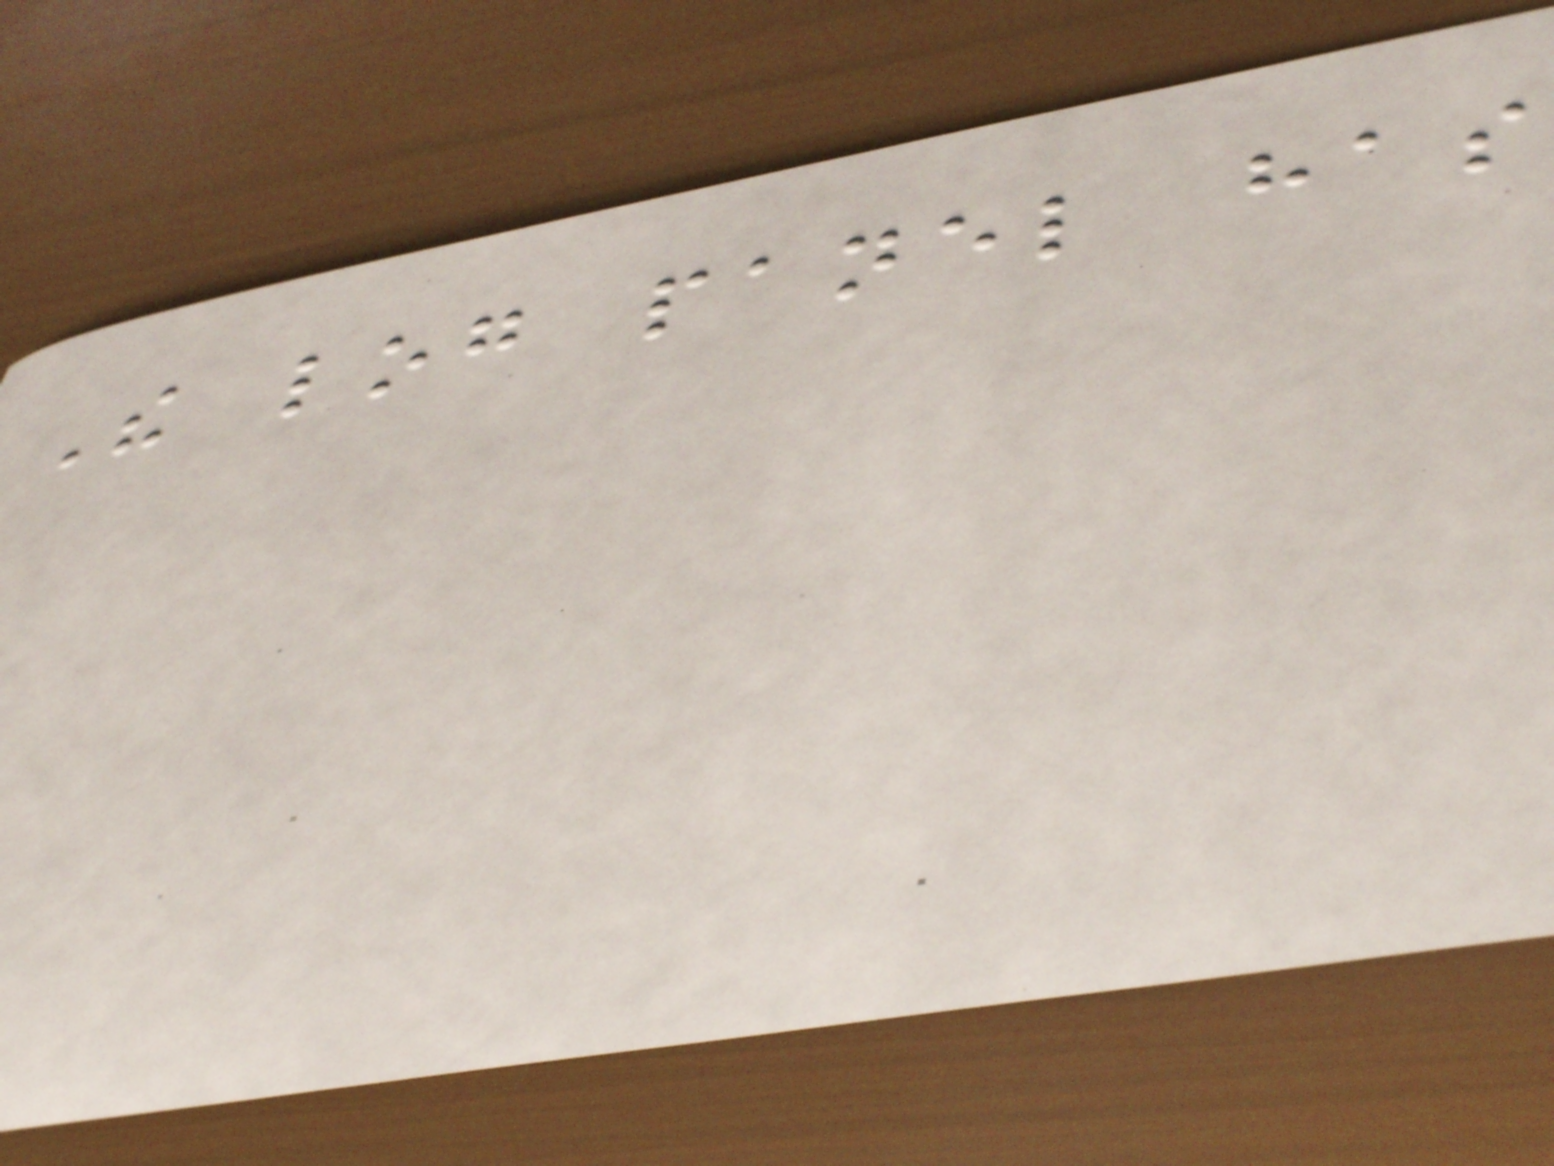The log panel has
